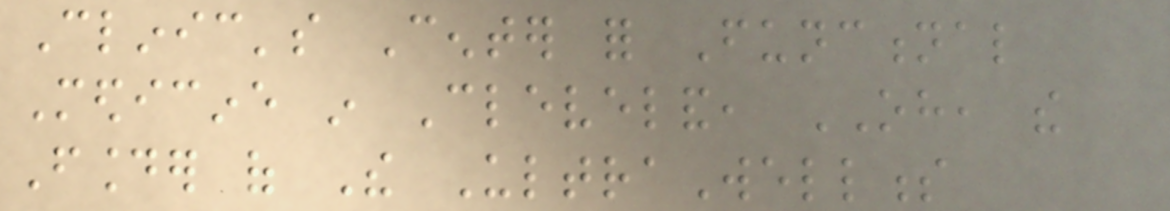Clinic's Center for Functional
Medicine in Cleveland, OH, the
Founder of The UltraWellness
